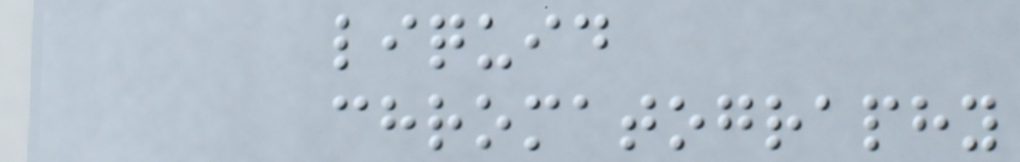liquid
chromatography
